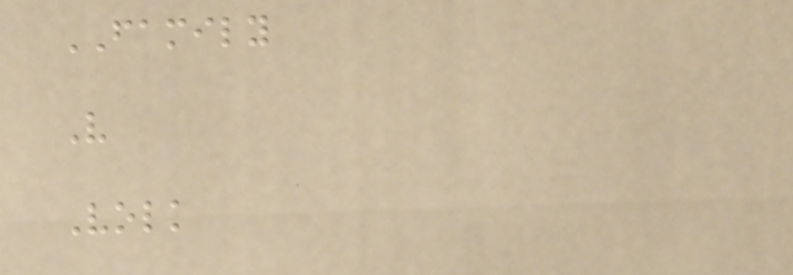FAMILY
V
Volk
